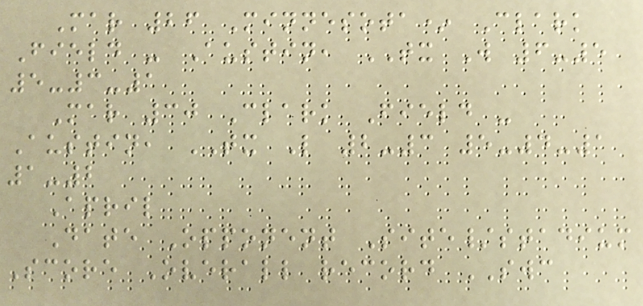Mar 26 Minnesota* Clark
Field - Austin, TX W 6-5
5-3-1
Mar 30 Clark Field -
Austin, TX L 2-3 5-4-1
1-2
April
Date Opponent Site/stadium
Score Overall record SWC
